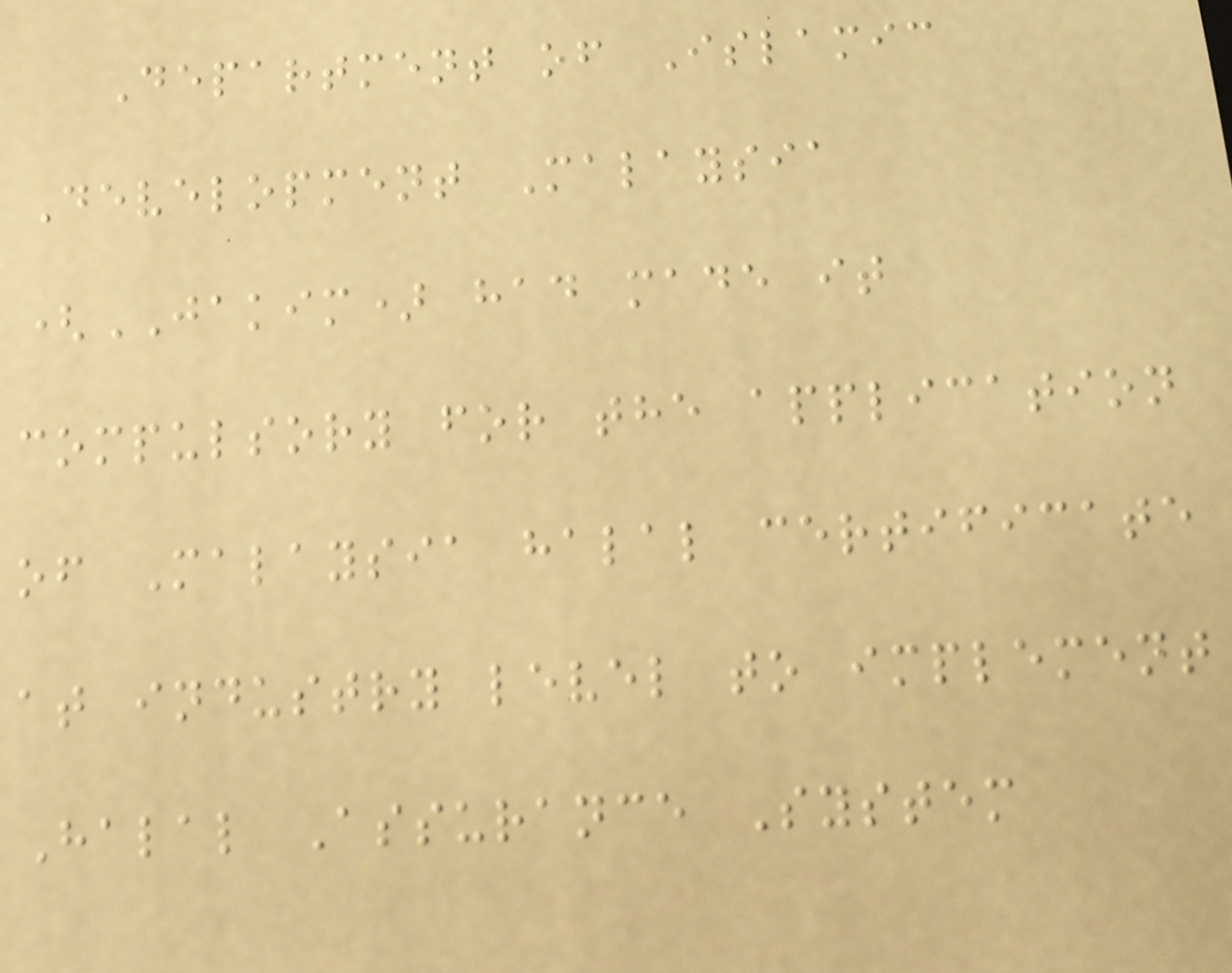Department of Islamic
Development Malaysia
(JAKIM) had made it
compulsory for the application
of Malaysia halal certificate
at industry level to implement
Halal Assurance System
